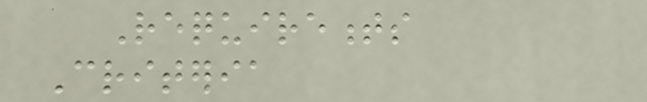Requirements
Criteria
